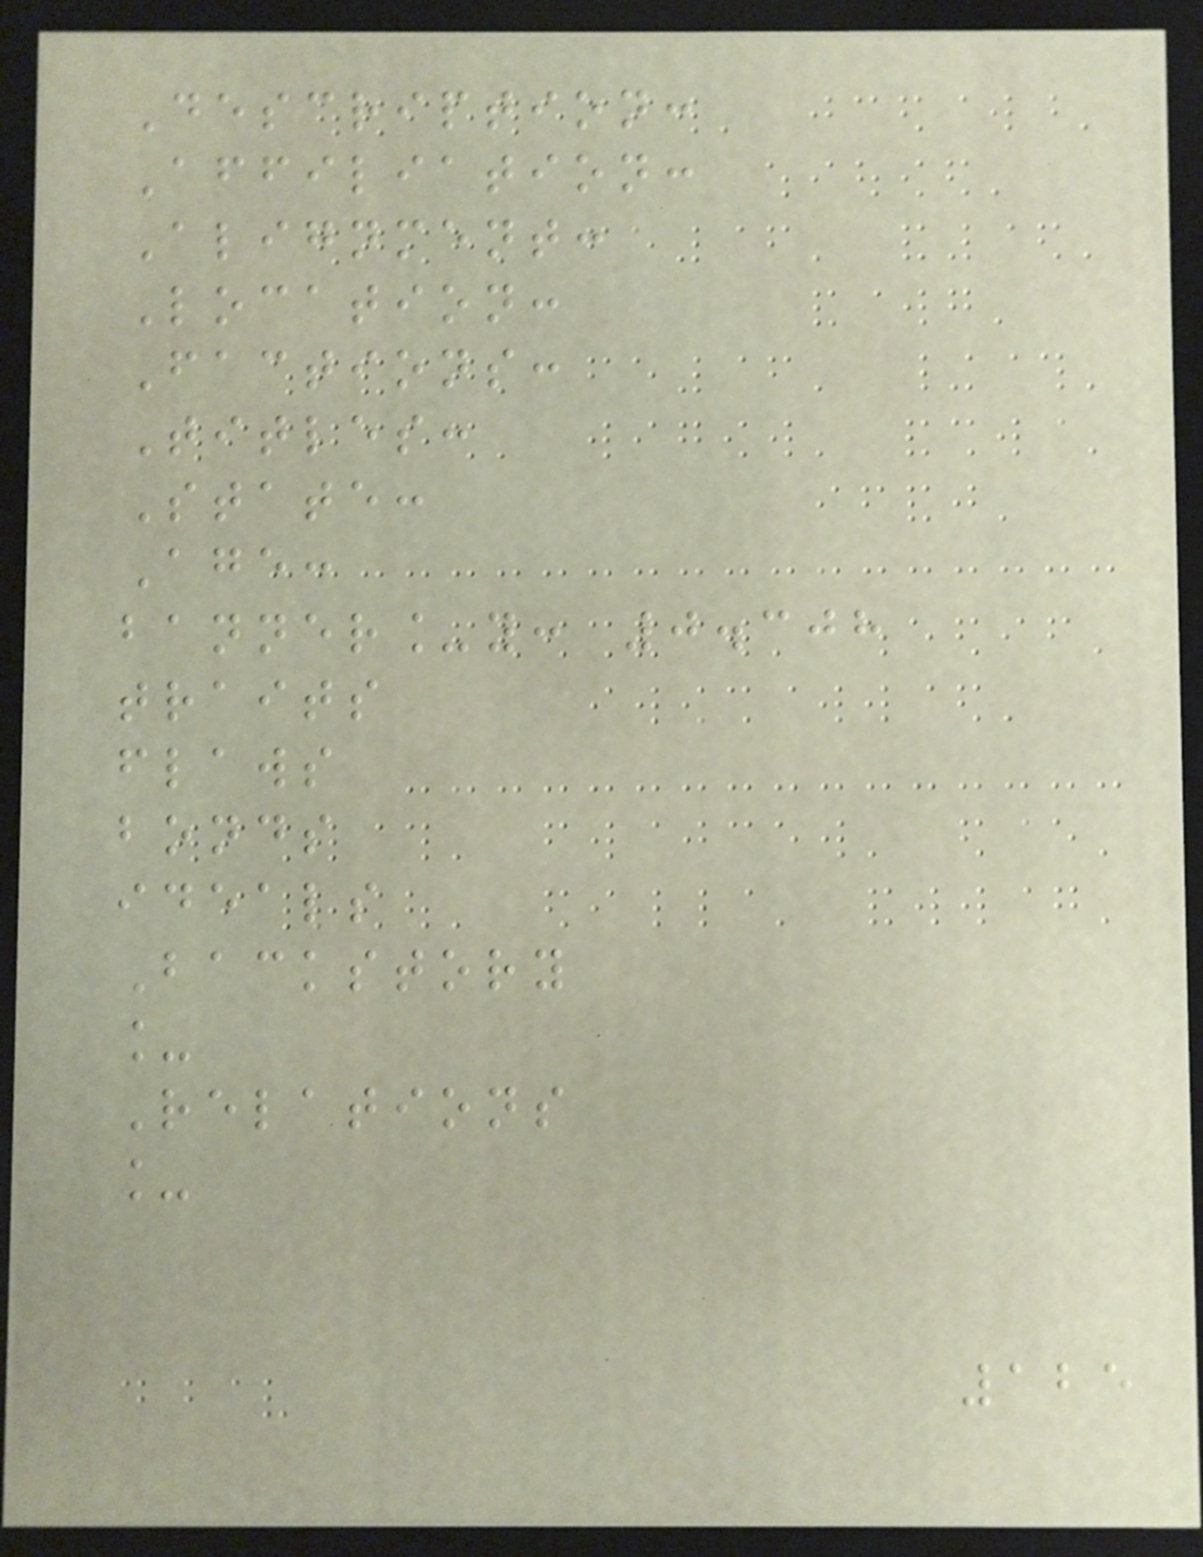Description:
Affiliation:
Alignment:
Location:
Factions:
Titles:
State:
Age:
banner_y: 0.308
traits
flaws
bonds
ideals
Backstory
_
Relations
_
125
